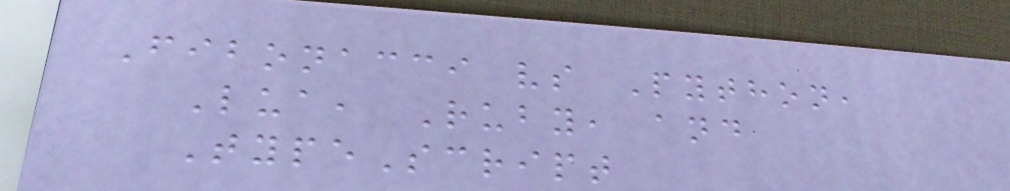Fibonacci vs Python,
Lua, Ruby, and
TypeScript
